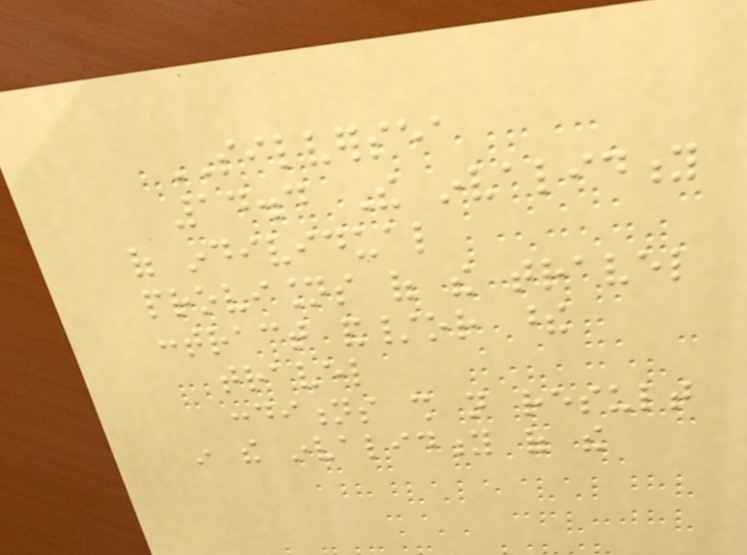SILVERSEA
14.4 The invalidity
of individual
provisions of the travel
contract and/or these
travel
conditions shall not result
in the invalidity of the
